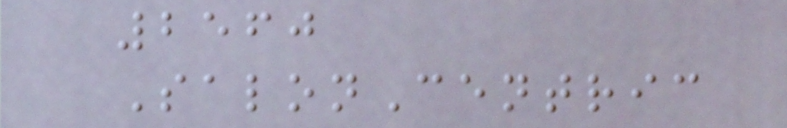2560
SalonCentric
